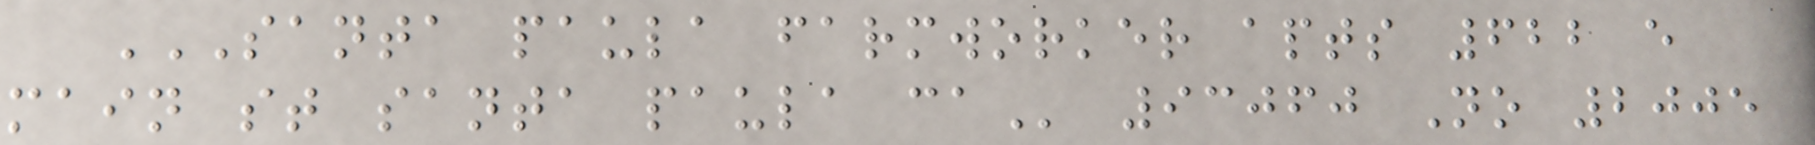SANTA PAULA FARMWORKER APTS 622 E
MAIN ST SANTA PAULA CA 93060 No 2005
